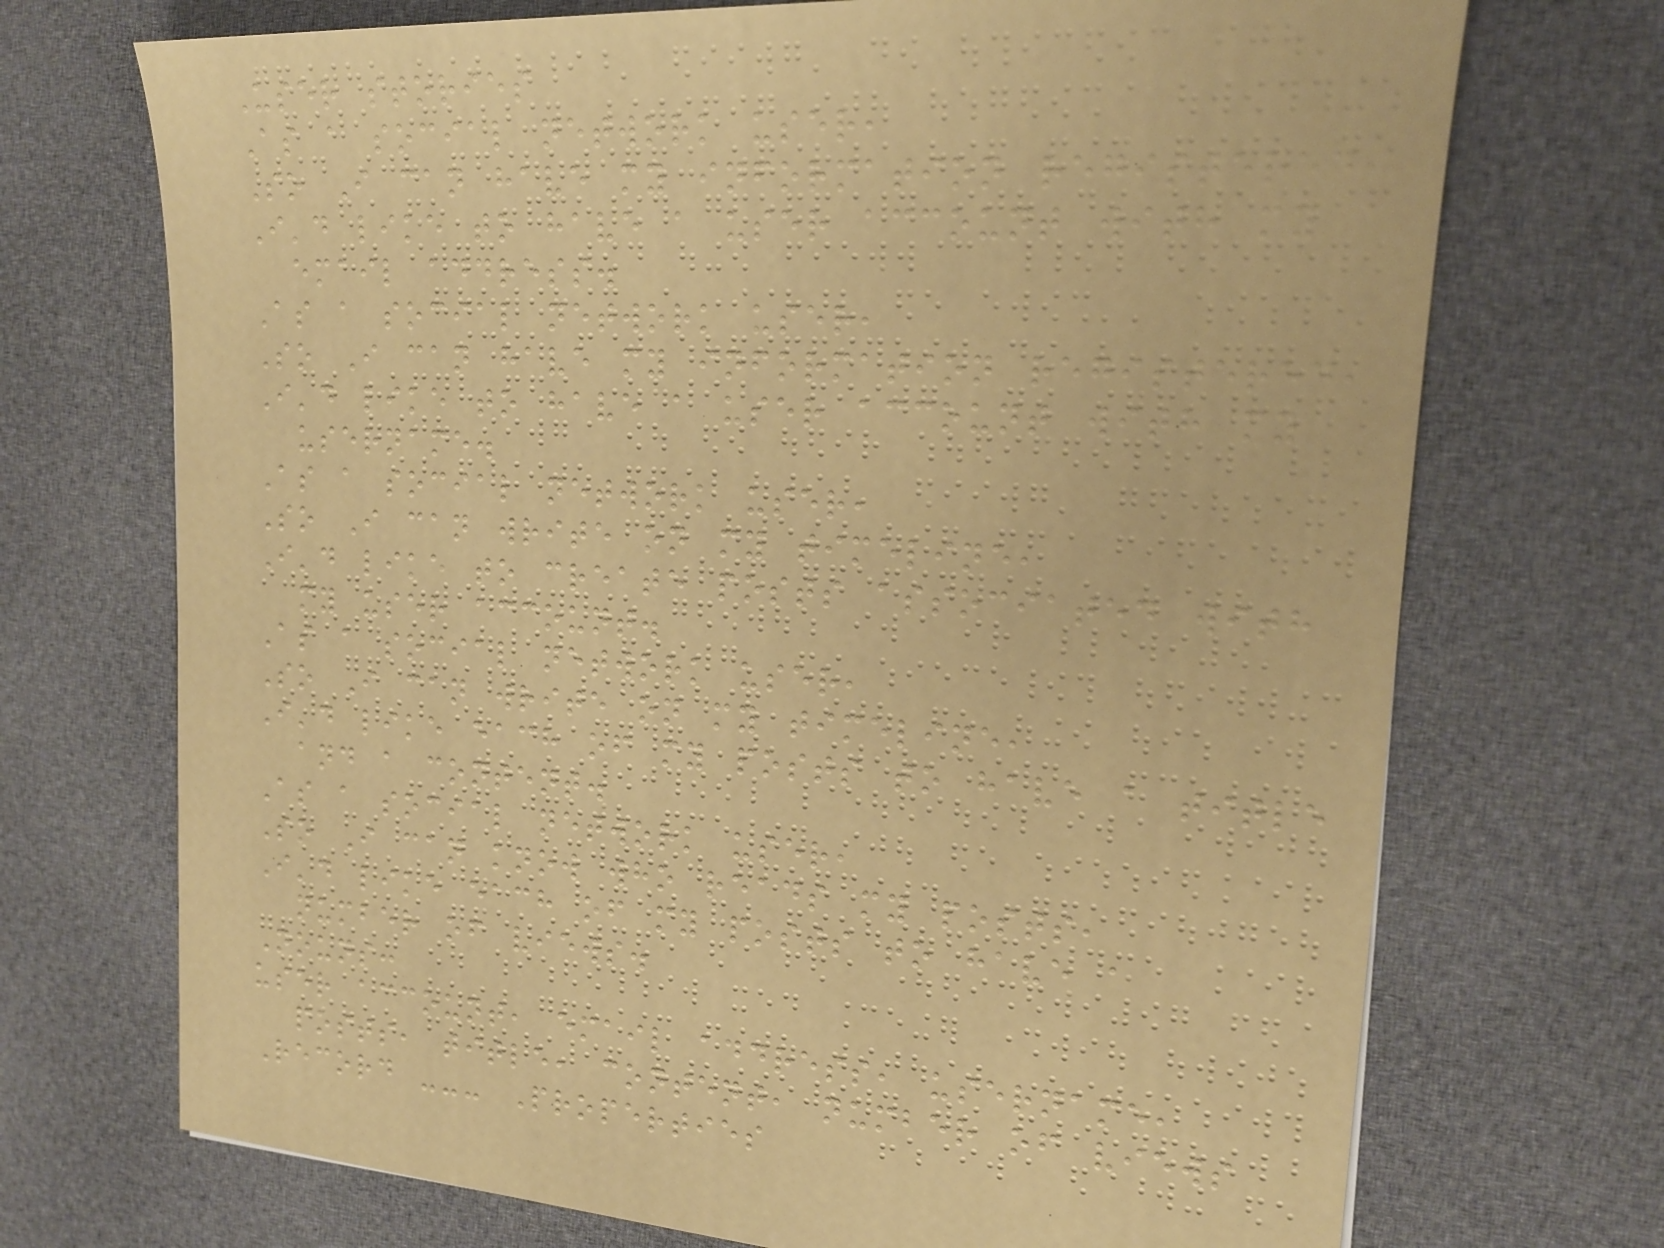User stories
As a social network user,
So I can have my information registered,
I'd like to have a user account with my
email address.
As a social network user,
So I can have my information registered,
I'd like to have a user account with my
username.
As a social network user,
So I can write on my timeline,
I'd like to create posts associated with
my user account.
As a social network user,
So I can write on my timeline,
I'd like each of my posts to have a title
and a content.
As a social network user,
So I can know who reads my posts,
I'd like each of my posts to have a
number of views.
Nouns:
user account, email address, username,
posts, title, content, number of views
Record --- Properties
